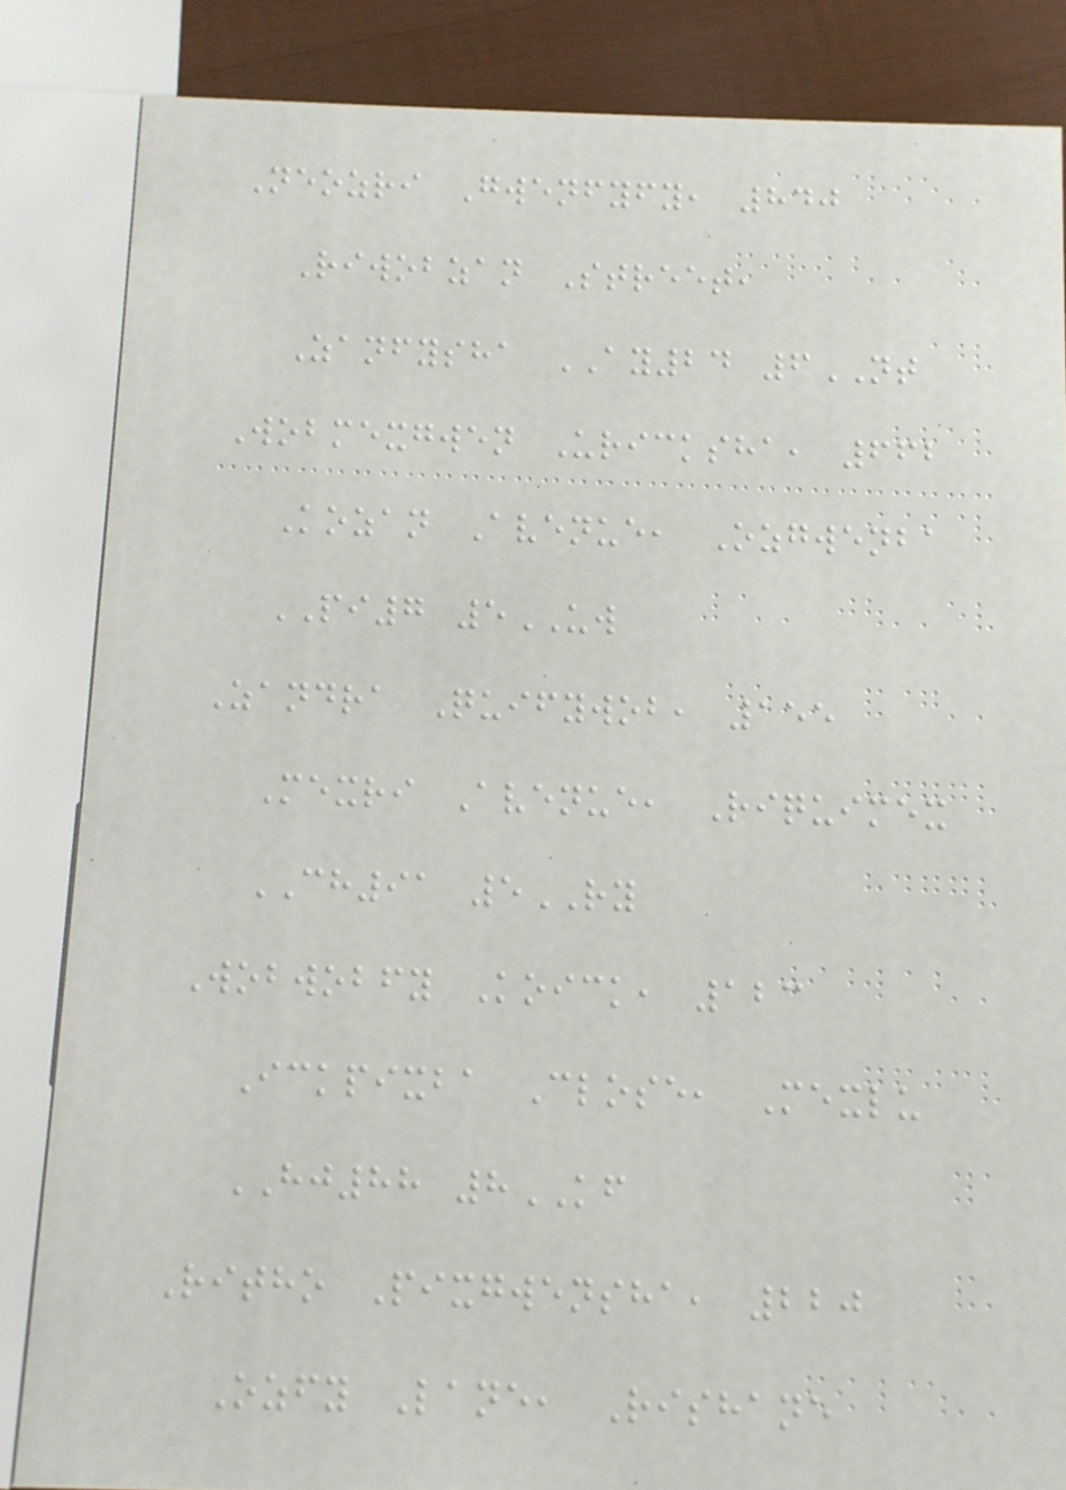Neozri Gwenfyfy, 840
Riwobzan Street,
Zanfysha AY24 6NT
Wobmexgwen Uricksha, 662
Kozan Avenue, Ozgwenba
PI7 5UW
Zandra Quifywob, 155
Mexri Avenue, Riquimex
CH91 5RY
Wobwobfy Koick, 123
Ickpixba Close, Mexlu
HJ88 8KF
Ritho Pixgwensha, 220
Ozfy Lane, Rishane
